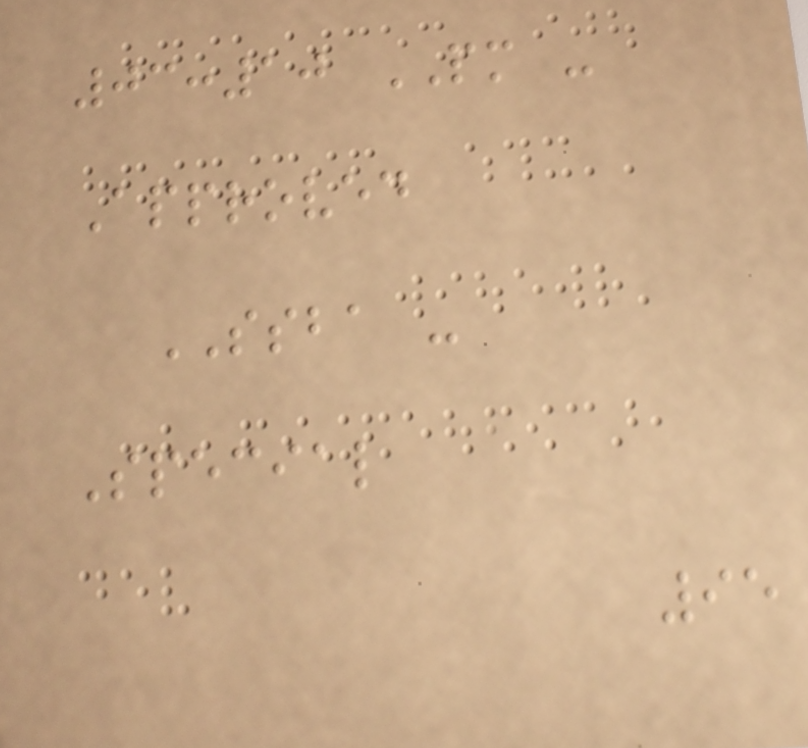03:10 PM -
Approved
SSBA -
Special
95
